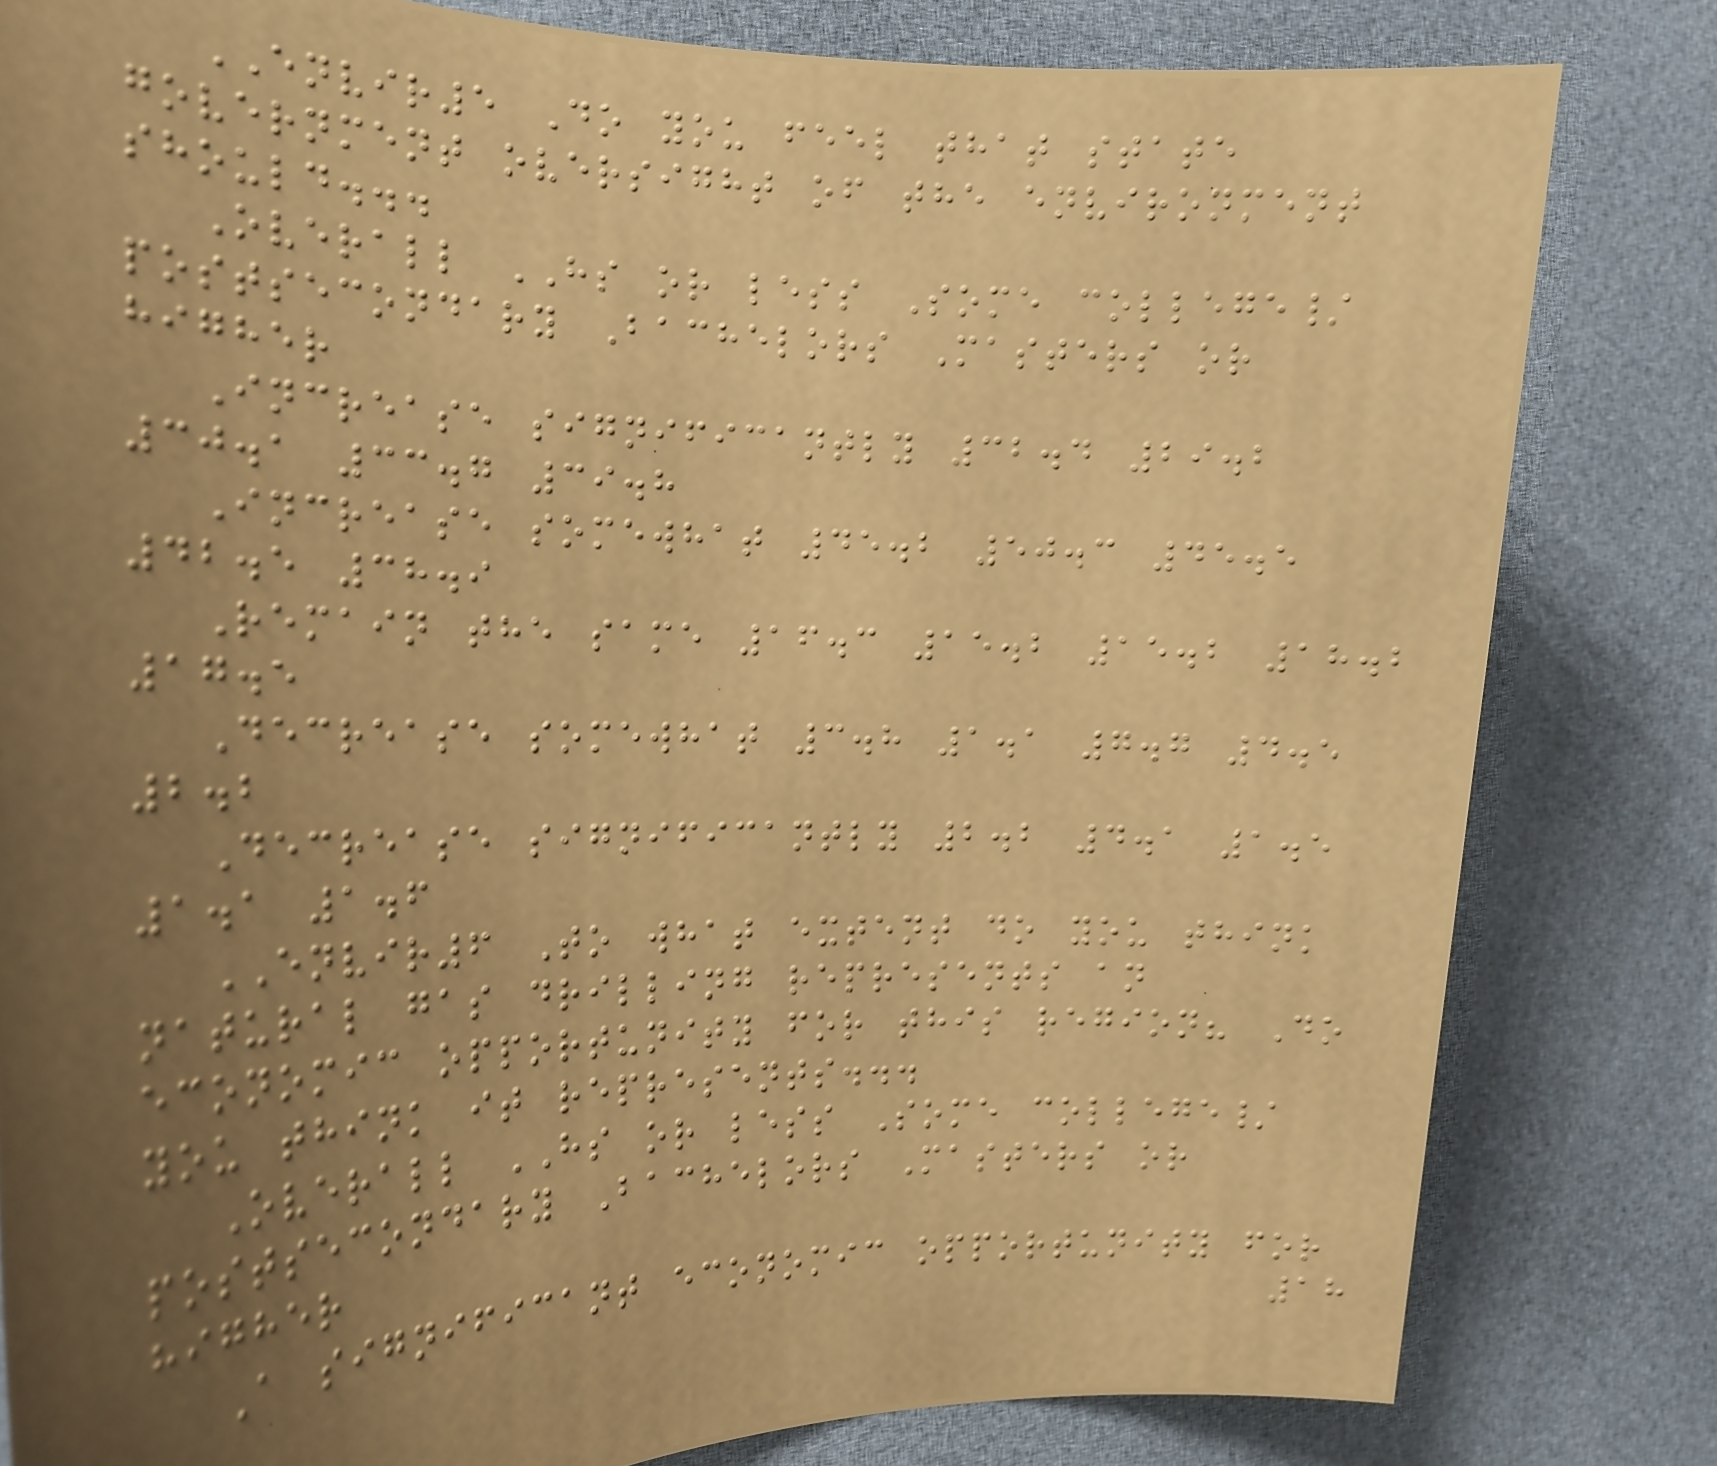ENVIR5 Do you feel that state
government oversight of the environment
should...
Overall HS or less Some college/
postsecondary Bachelors Masters or
higher
Increase significantly 32.4 29.2
30.1 33.7 39.8
Increase somewhat 45.2 50.3 45.5
42.5 38.9
Remain the same 16.3 15.2 15.2 18.2
17.5
Decrease somewhat 3.8 1.1 7.7 4.5
2.2
Decrease significantly 2.2 4.1 1.5
1.1 1.6
ENVIR6 To what extent do you think
natural gas drilling represents an
economic opportunity for this region? Do
you think it represents...
Overall HS or less Some college/
postsecondary Bachelors Masters or
higher
A significant economic opportunity for
18
